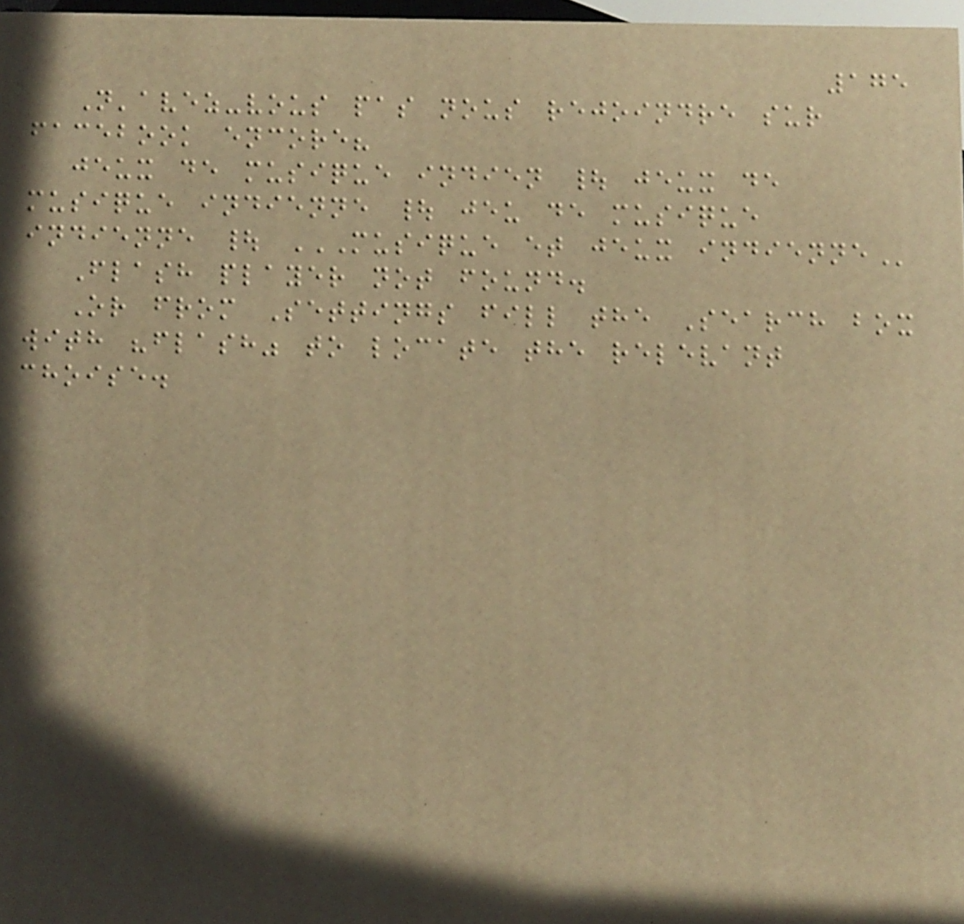175
N'avez-vous pas nous rejoindre sur
facebook encore?
jeux de musique indien | jeux de
musique indienne | jeu de musique
indienne | MUSIQUE ET JEUX INDIENNE
Flash player not found.
Or from Settings fill the Search box
with "flash" to locate the relevant
choise.
